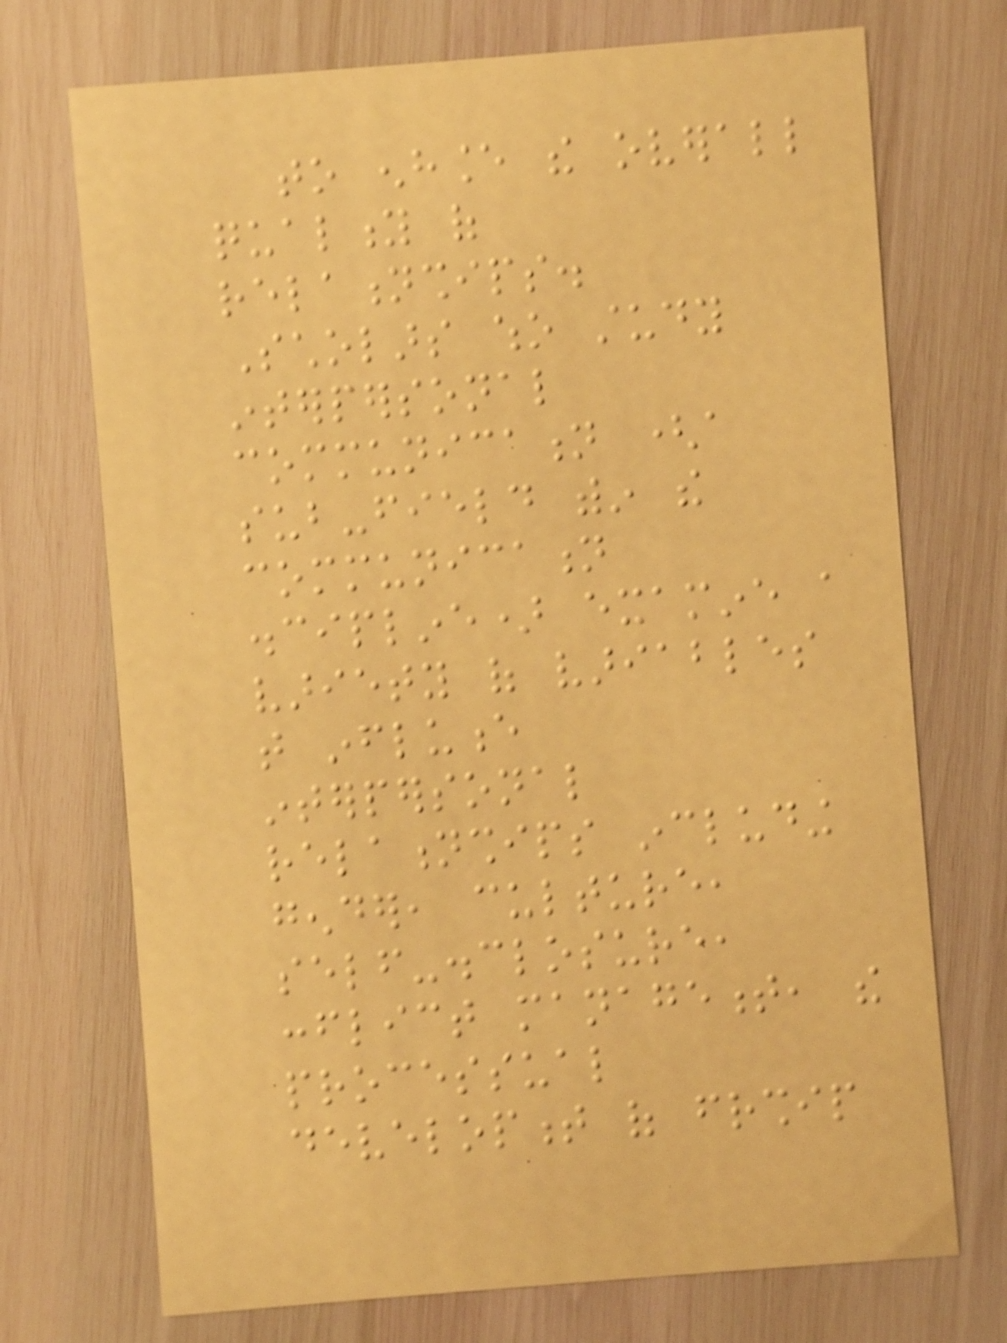to enhance the overall
quality of
relationships.
Scholars who study
interpersonal
communication (a
sub-field within the
communication
discipline) examine a
variety of variables
that influence
interpersonal
relationships including
gender, culture,
self-disclosure,
conflict management, the
processual
development of friendship
